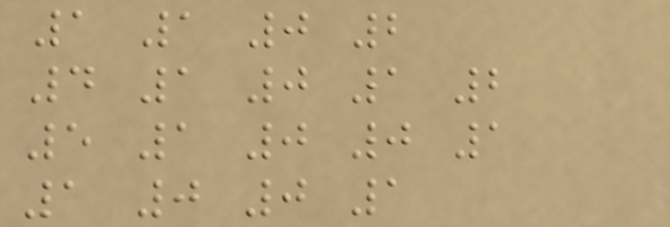1 1 0 2
4 1 0 1 2
5 1 0 0 1
1 0 0 1
